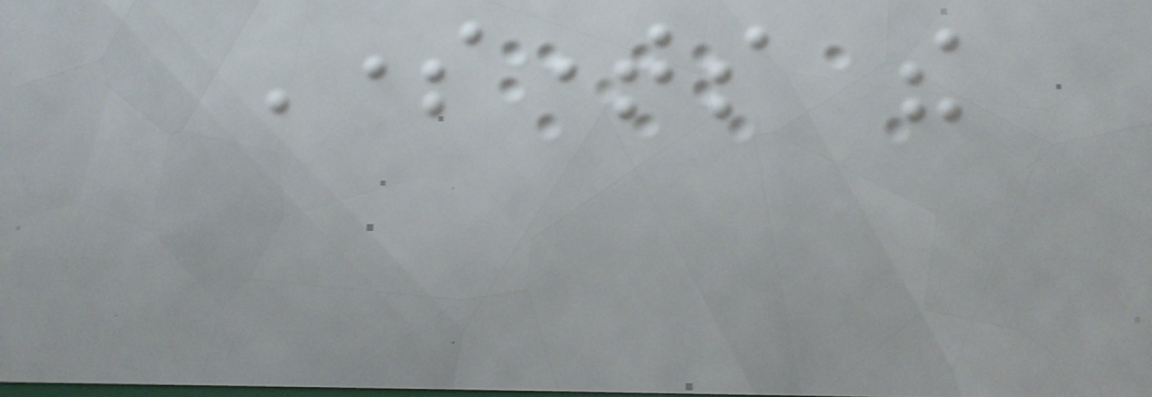Sometimes the
